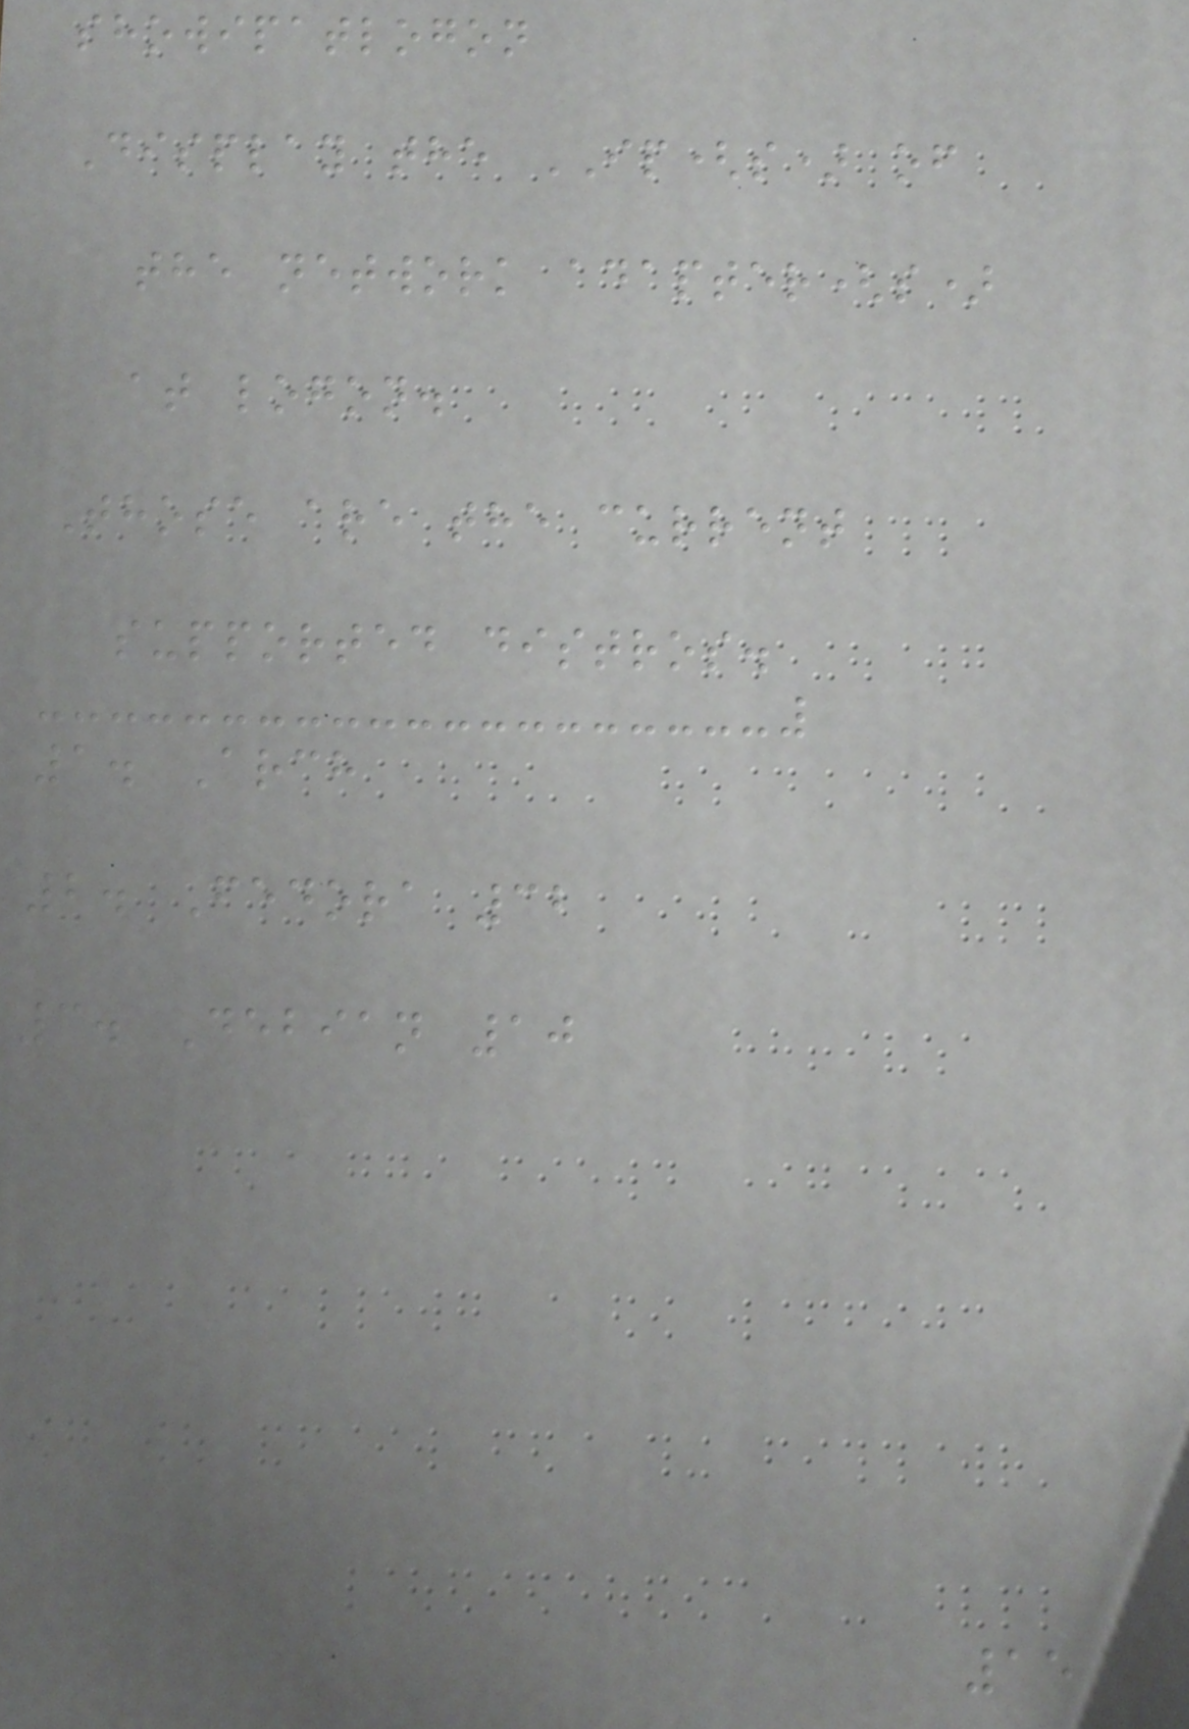showipatlogon
Display the IP(s) of
the network adapter(s)
at logon.
Those are the current
supported distros.
1. Arch
2. Fedora 32
3. Debian 10
15
